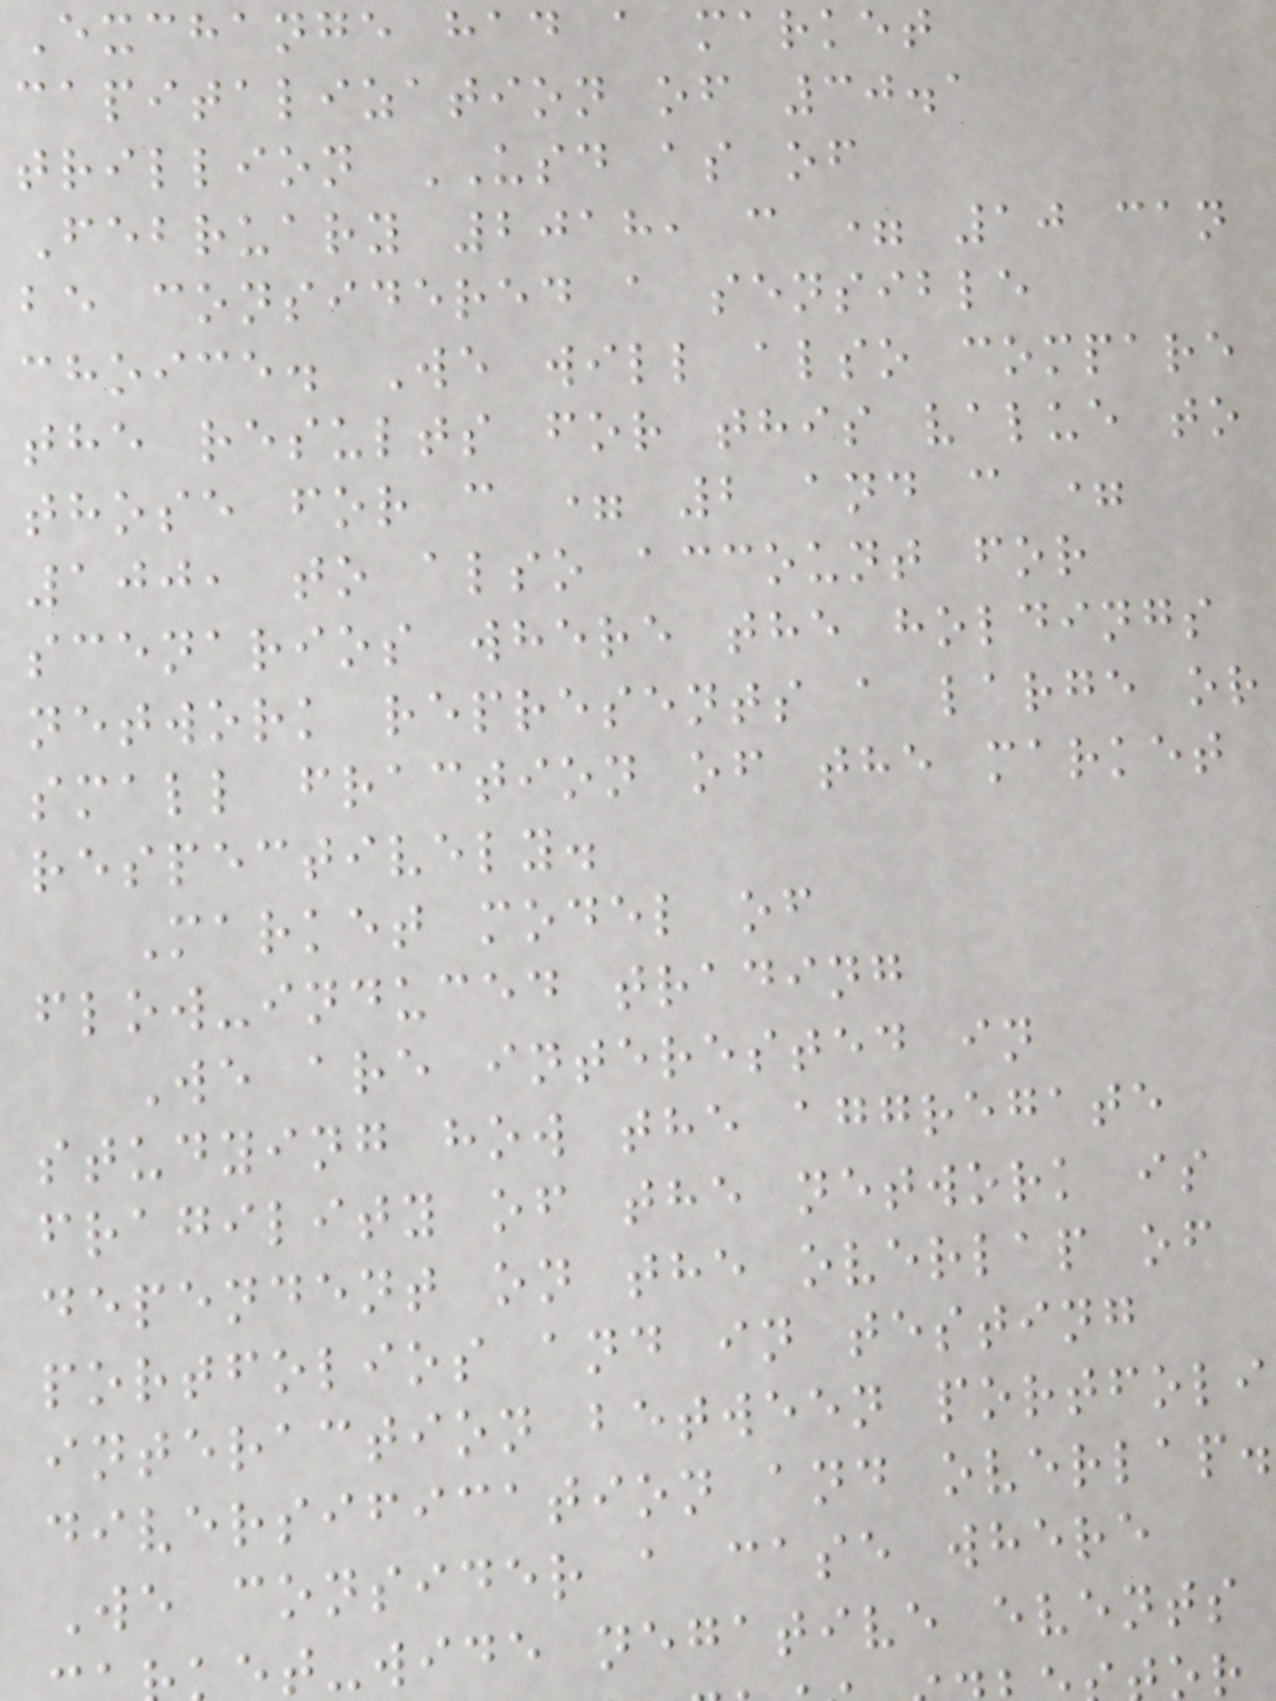Exchange had a market
capitalization of 30.1
trillion USD as of
February 2018, c = 10 can
be considered a sensible
choice. We will also compare
the results for this value to
those for c = 2 and c =
100, to also account for
scenarios where the holdings
network represents a large or
small fraction of the market
respectively.
Market model of
flow-induced trading
We are interested in
studying how the aggregate
fragility of the network is
dependent on the overlap of
portfolios and in testing
interaction between portfoli
diversification and overlap.
We consider a case where
et-wide negative events
